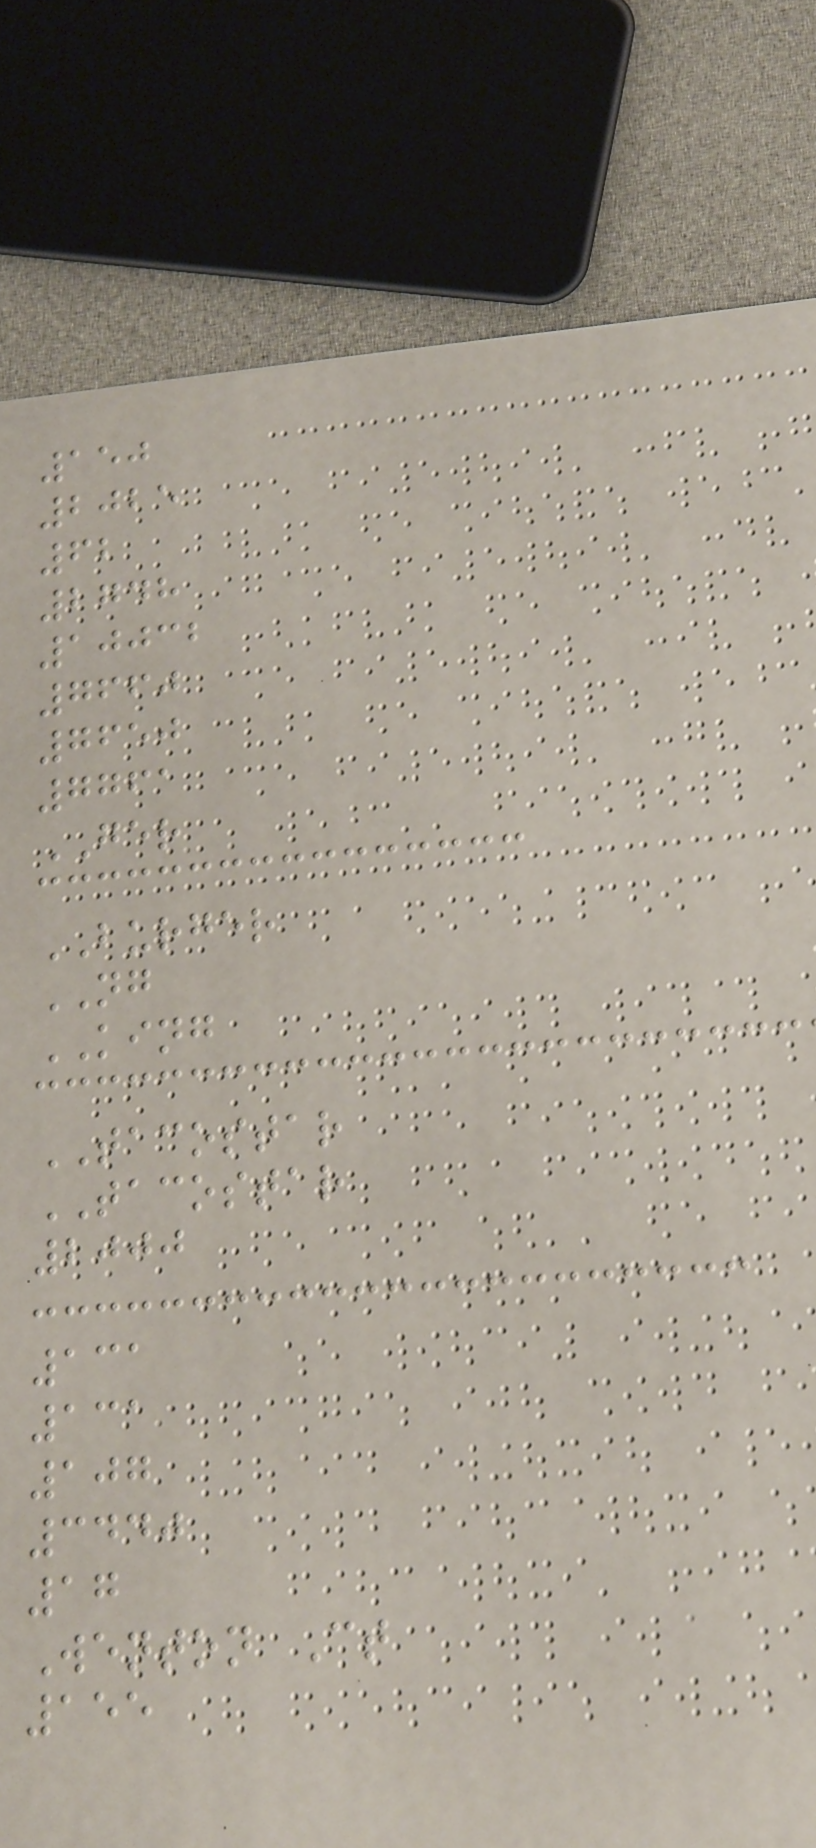150
2025
62
2748
10032
7660
7650
7761
GER
BURGER
NG
KING
TACOSTAR
TACOSTAR
2000
131
131
107
3440
17
Wenton Ct
155
